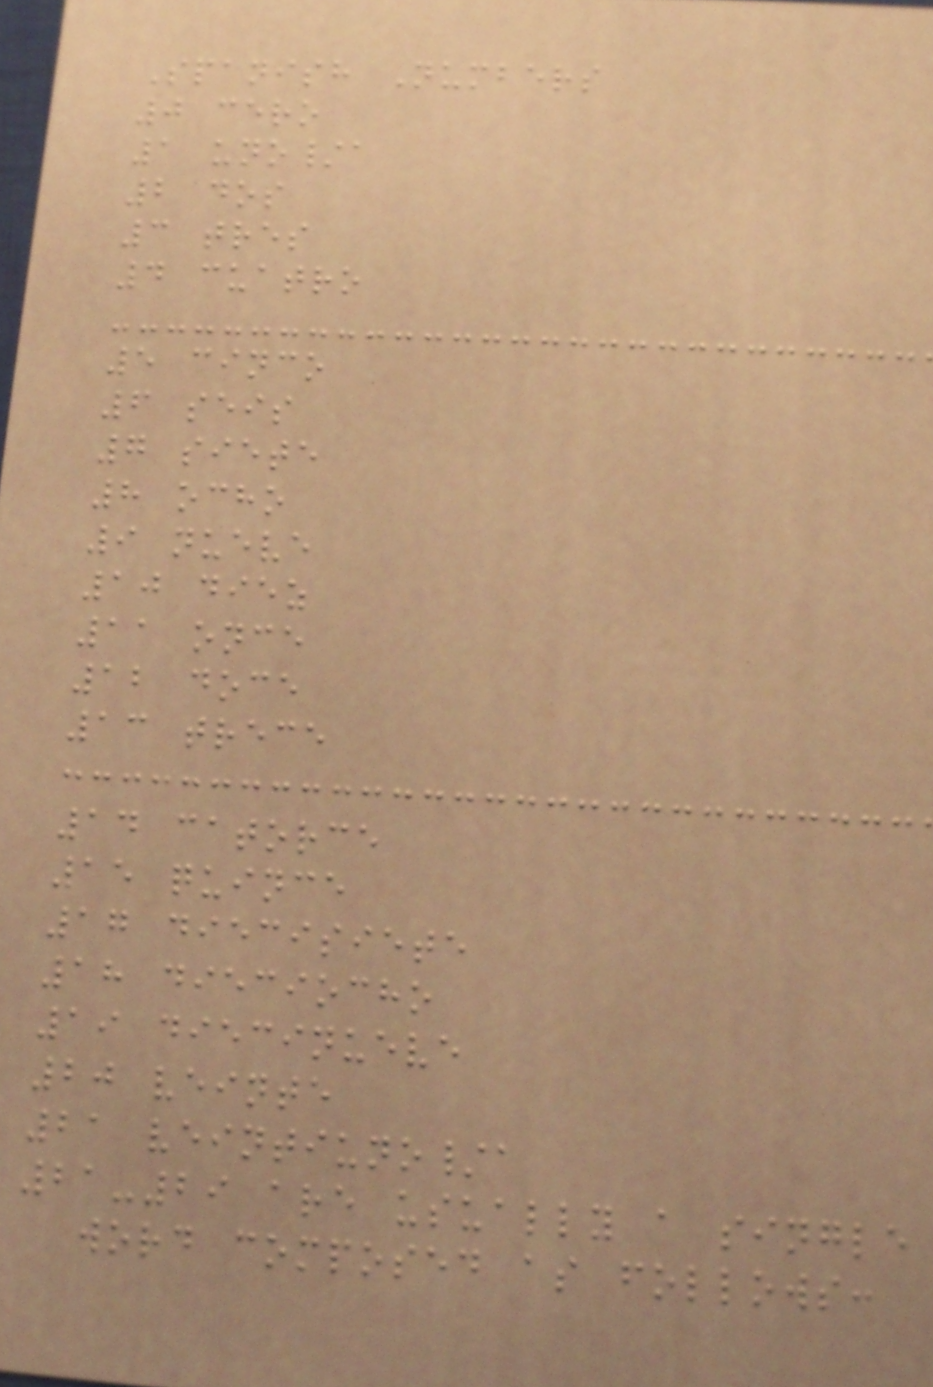Spanish Numbers
0 cero
1 uno/a
2 dos
3 tres
4 cuatro
5 cinco
6 seis
7 siete
8 ocho
9 nueve
10 diez
11 once
12 doce
13 trece
14 catorce
15 quince
17 diecisiete
18 dieciocho
19 diecinueve
20 veinte
21 veintiuno/a
21-29 are usually a single
word composed as follows:
